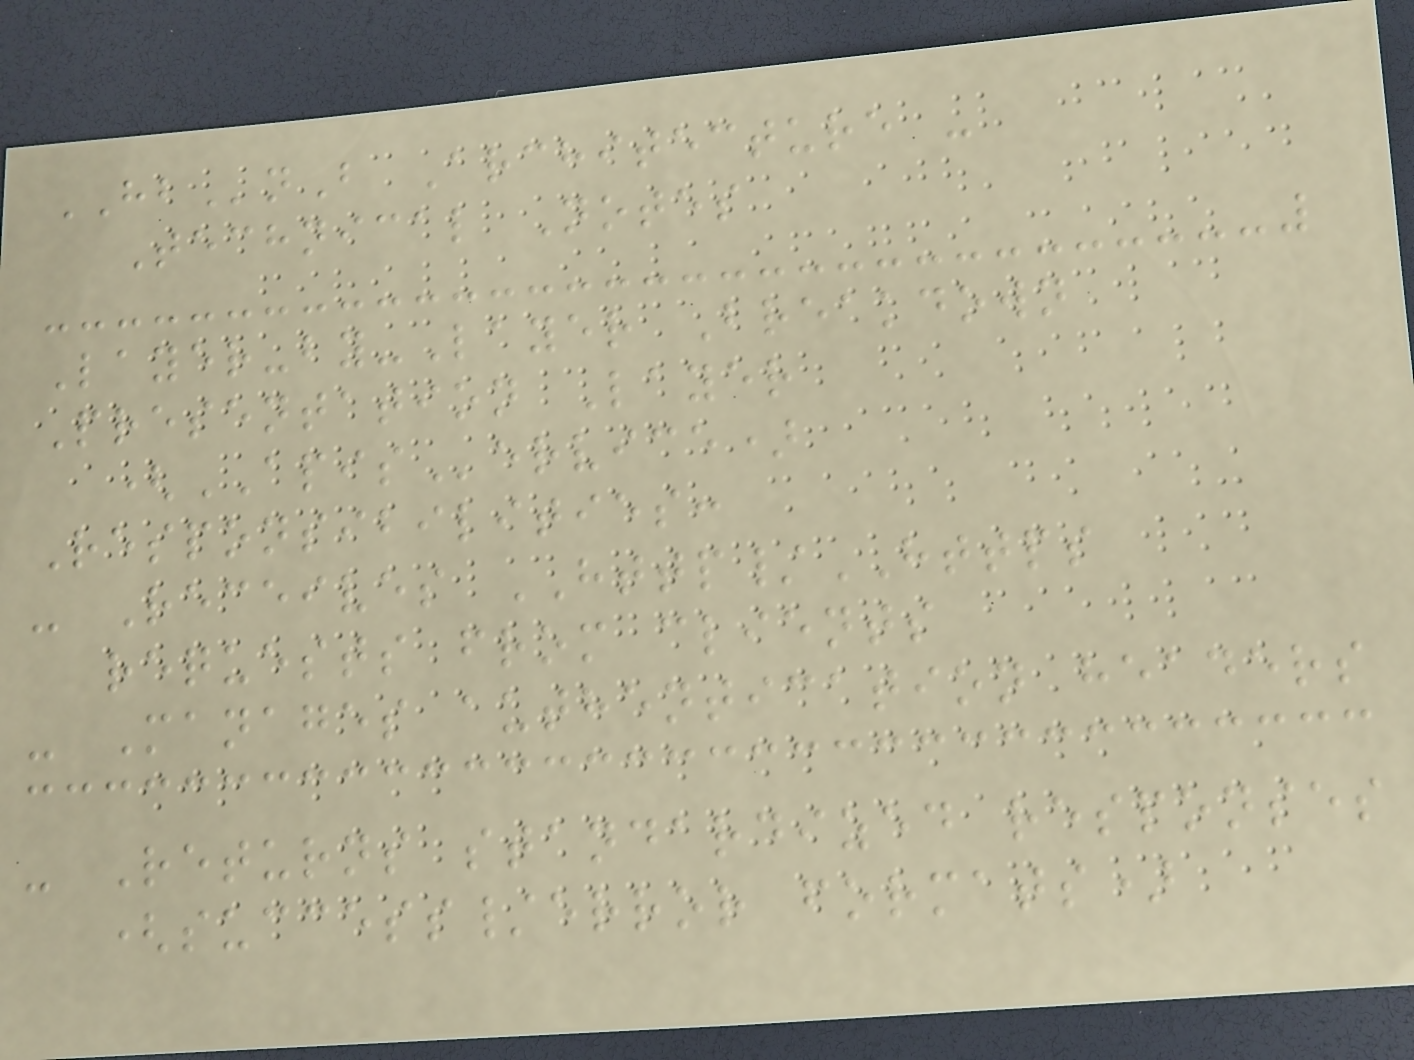HBnB Architecture -
Technical Notes
Layer-by-Layer Breakdown
Presentation Layer
(APIService)
Responsibilities:
- Receives HTTP/HTTPS
requests from clients
- Manages authentication headers
- Returns standardized responses
(success/error formats)
